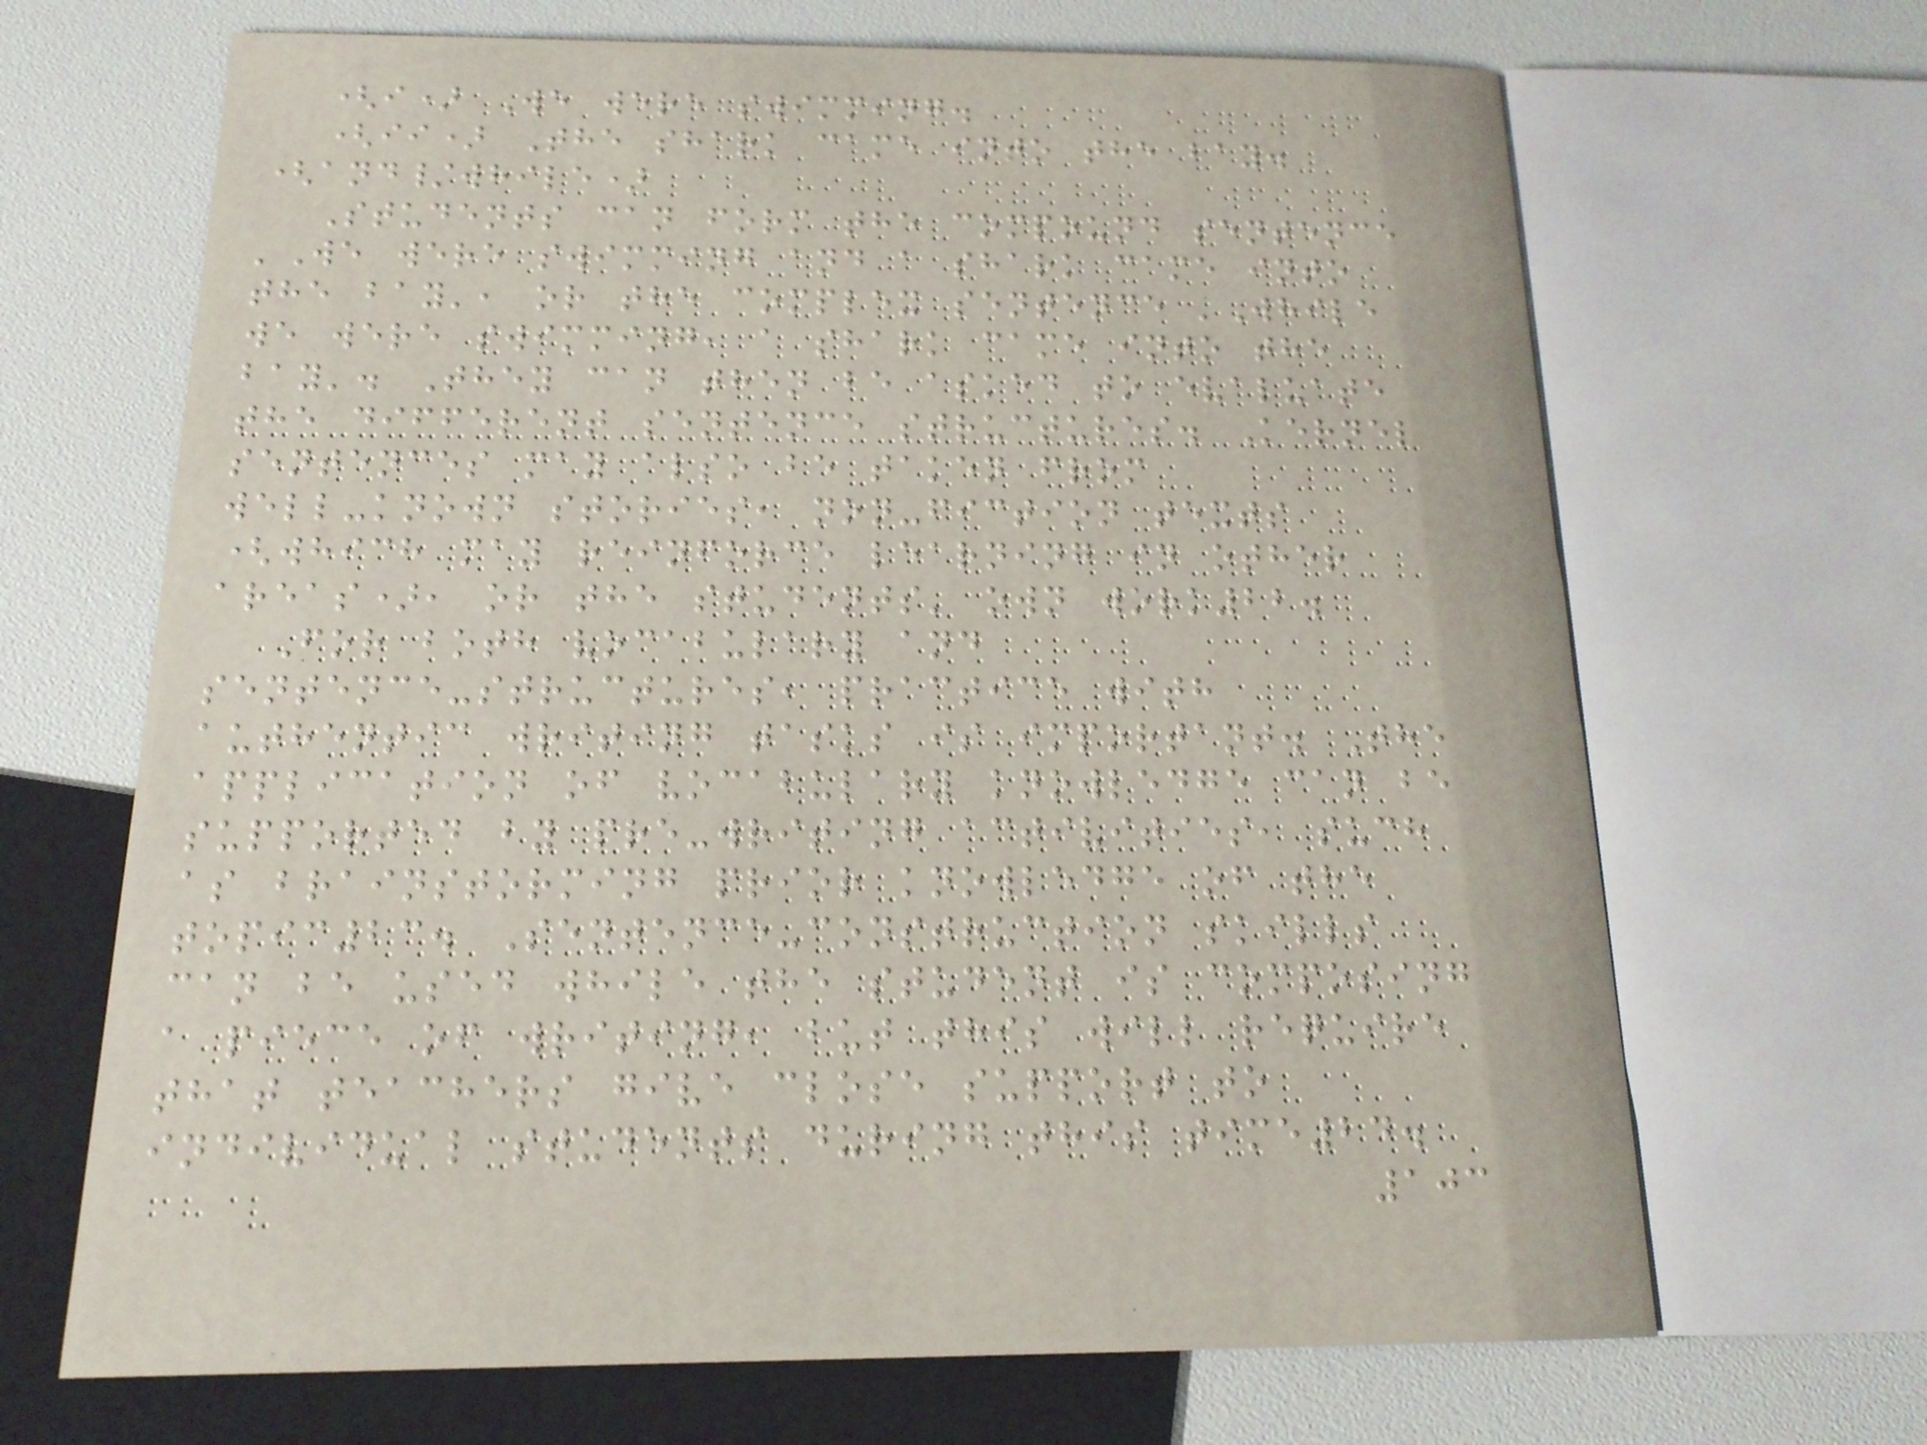(i) We were swimming.
(ii) The shark came into the bay.
(and/while)
Students can form the compound sentence
'We were swimming and a shark came into
the bay', or the complex sentence 'While
we were swimming, a shark came into the
bay'. They can then be asked to evaluate
the different sentence structures. Kernel
sentences may also be taken from
well-known stories, non-fiction texts
(which may reinforce learning in other
areas), or the students' own work22.
For both vocabulary and
sentence-structures, practice with
authentic writing tasks is important. The
application of vocabulary knowledge can be
supported by pre-writing activities, such
as brainstorming prior knowledge of the
topic23. Sentence-construction skills
can be used while the student is composing
a piece of writing, but this will require
that teachers give close support to
individual students during this time24.
103
